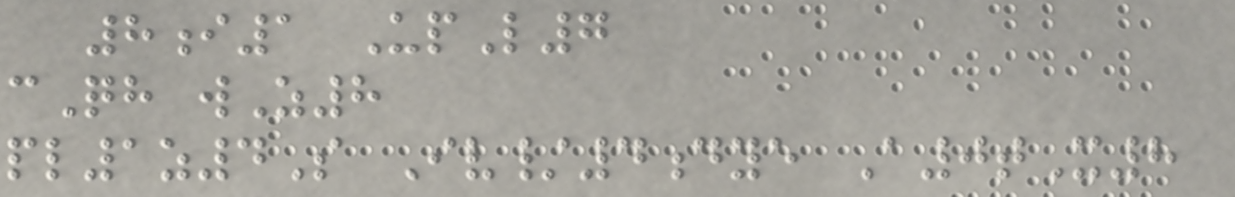8i1 UpL7
cQh wZ8
pl1z4S Iv/4dye A0tX8
